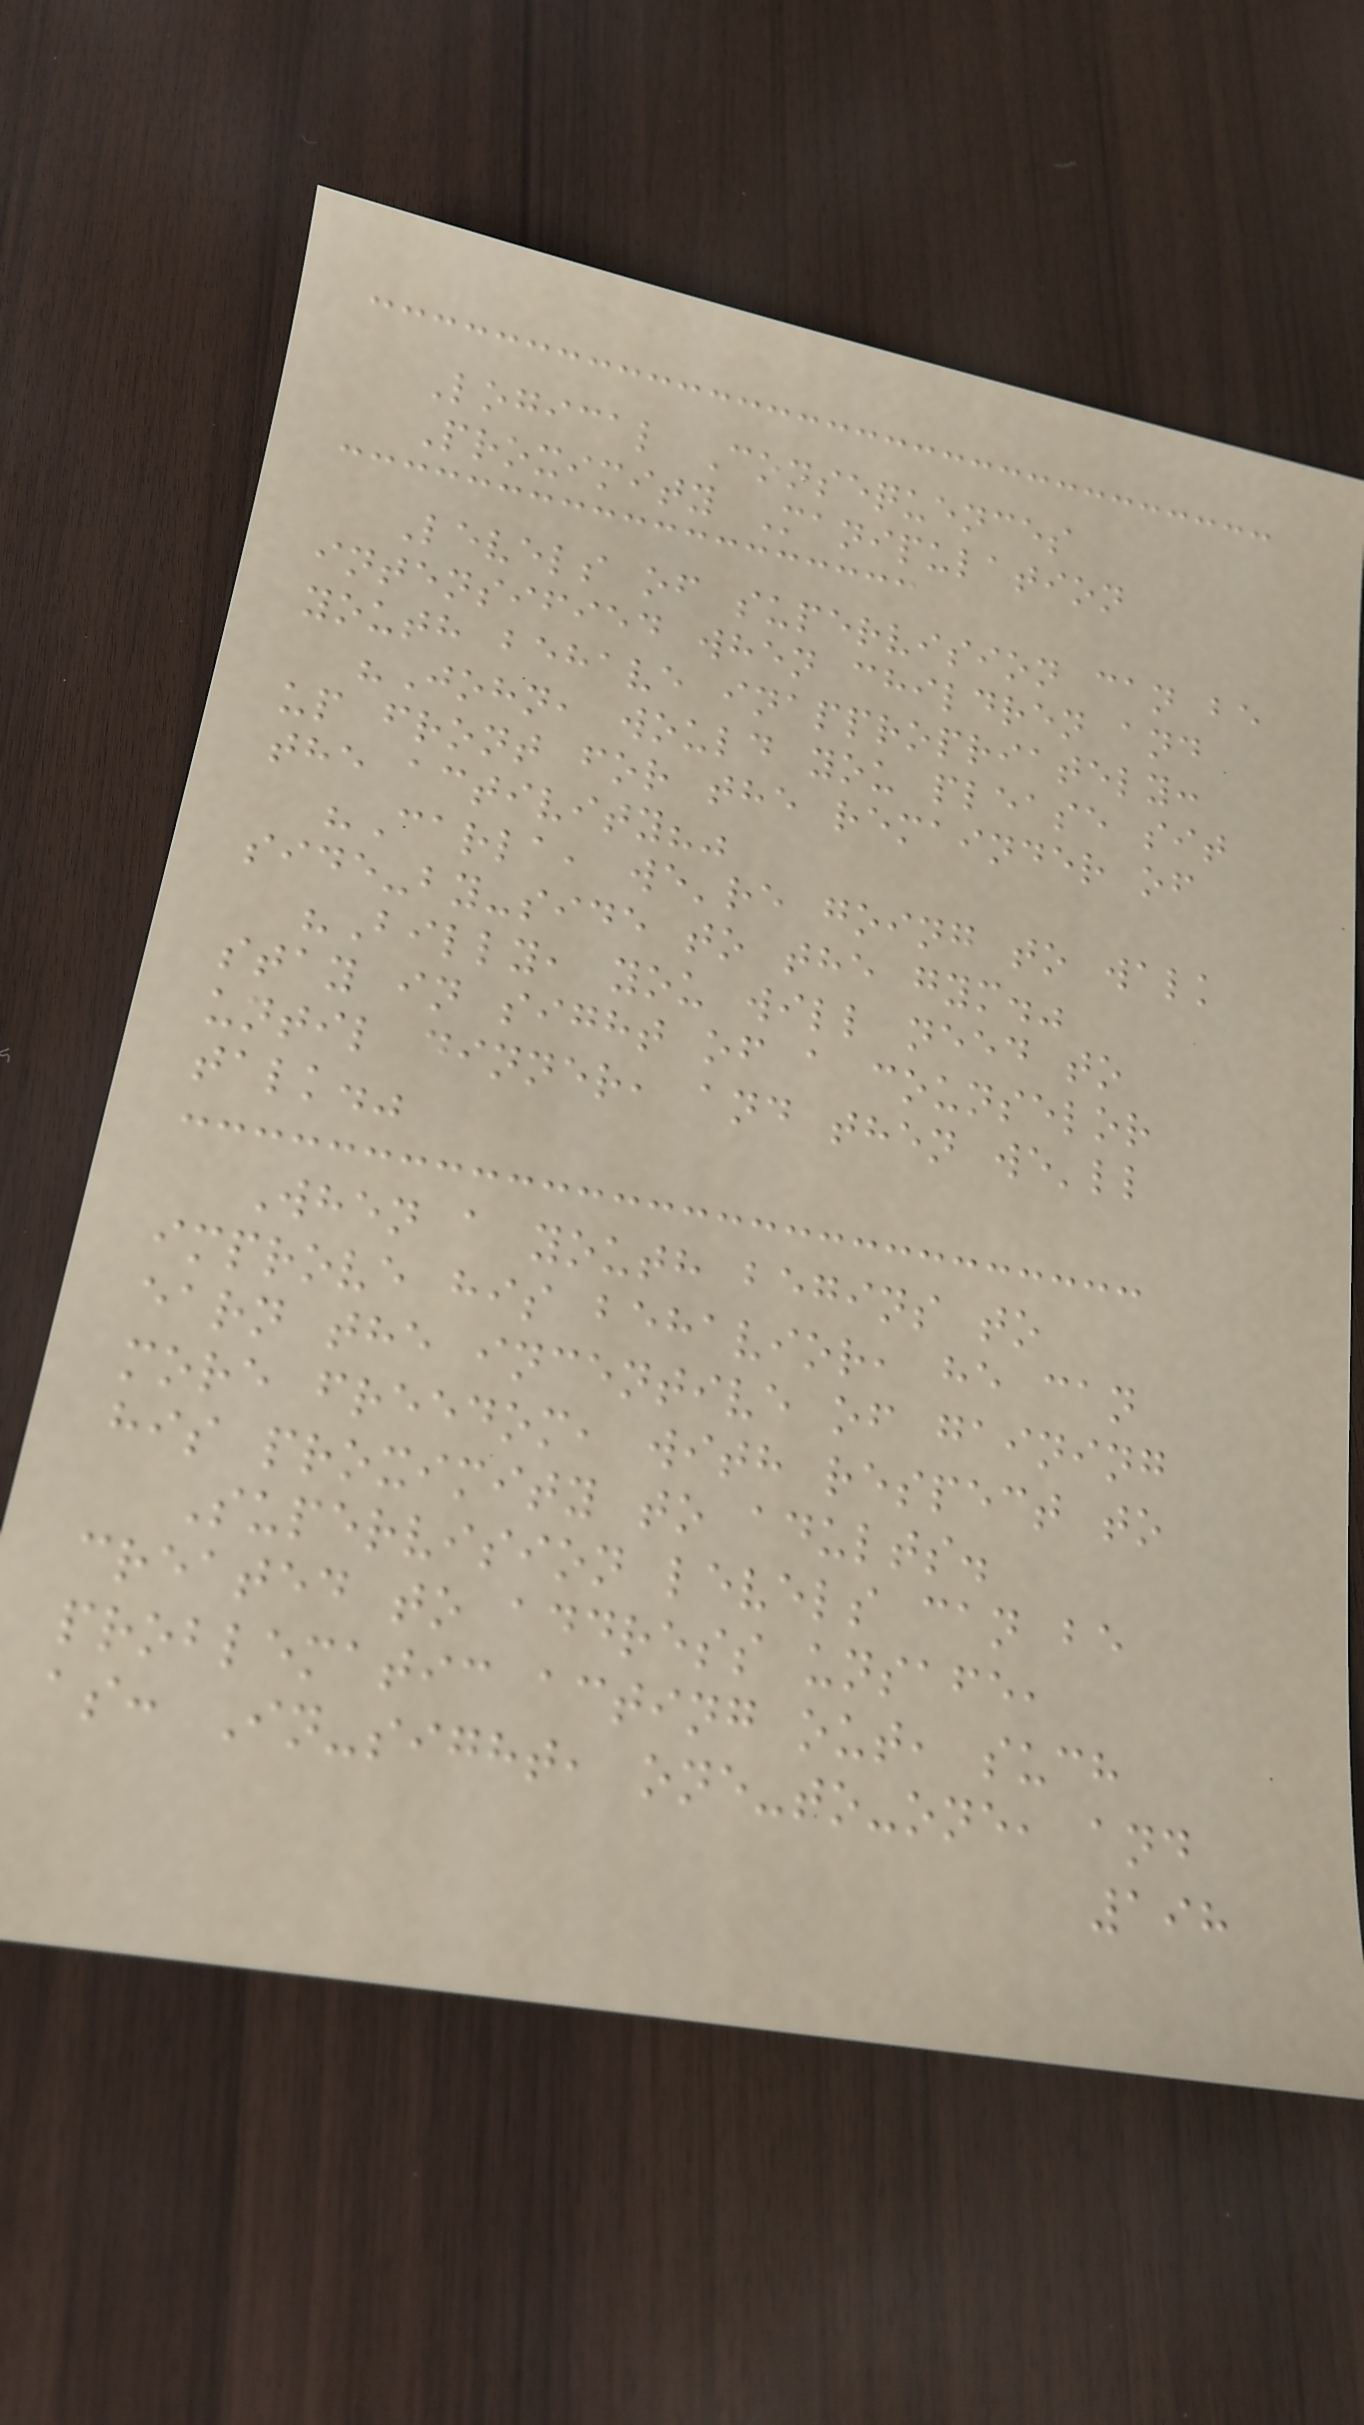Logical Consequences
Proximity Manipulation
Levels of supervision can be
intensified when children and
youth behave inappropriately:
"John, would you please sit
up front for the remainder of
the activity?"
"Carla, we're going to walk
side-by-side to the gym."
"Billy, you will need to
stay in sight of a counselor
until dinner, and then we'll
talk."
When a youth begins to
improve his behavior, he can
earn the incentive of gaining
more freedom, with respect to
his proximity to adults.
Supervision levels can be
created to address unsafe,
problematic acting out, such
as: In-sight, one-to-one, and
198
